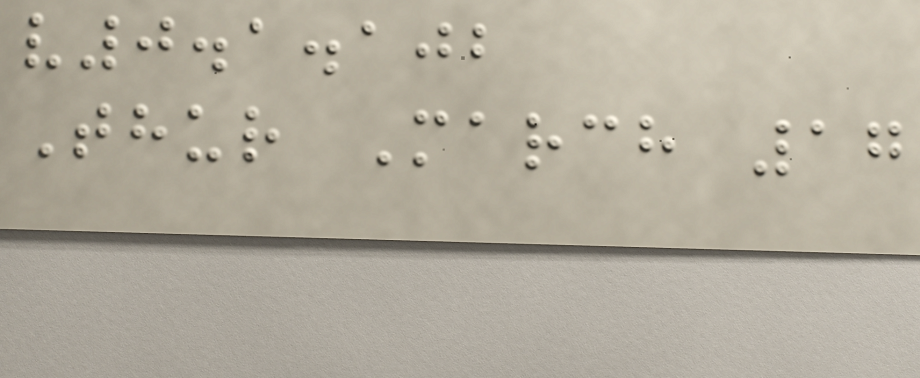v0.1.102
Thur March 17
